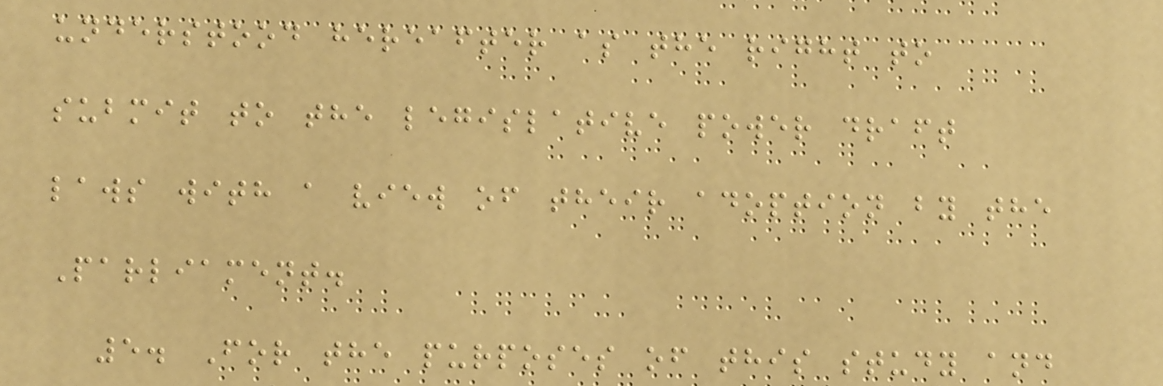understood hereafter as the right to
submit to the legislative power draft
laws with a view of their adoption by the
Parliament.
5. For the purposes of this study and
